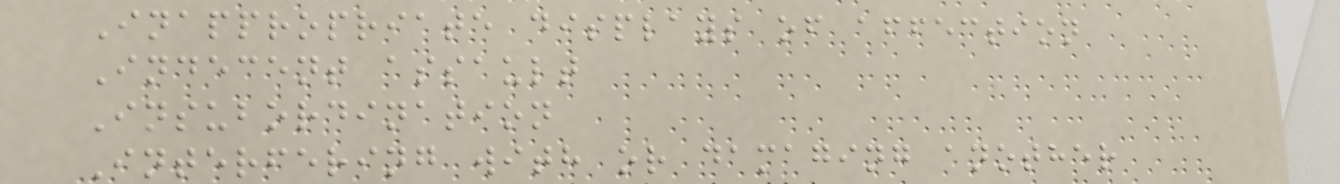Inappropriate displays of affection
Indecent assault
Insubordination
Interfering with or damaging another
